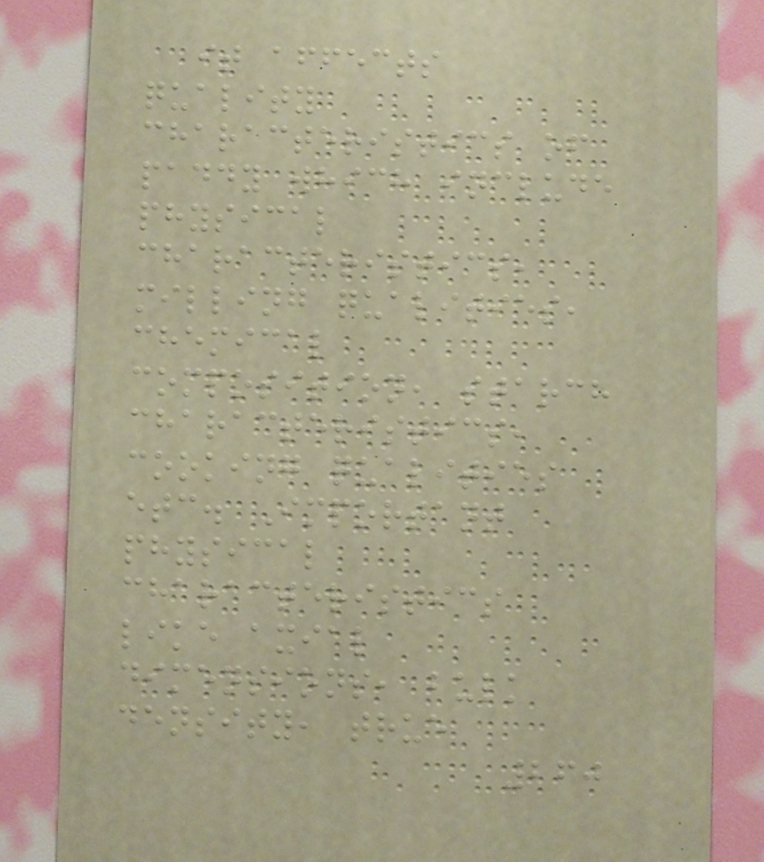it affects
quality
characteristics of
paddy which include
physical
characteristics,
milling qualities,
chemical
composition, starch
characteristics,
cooking qualities
etc. Important
physical
characteristics
like axial
dimensions, bulk
density, true
260
